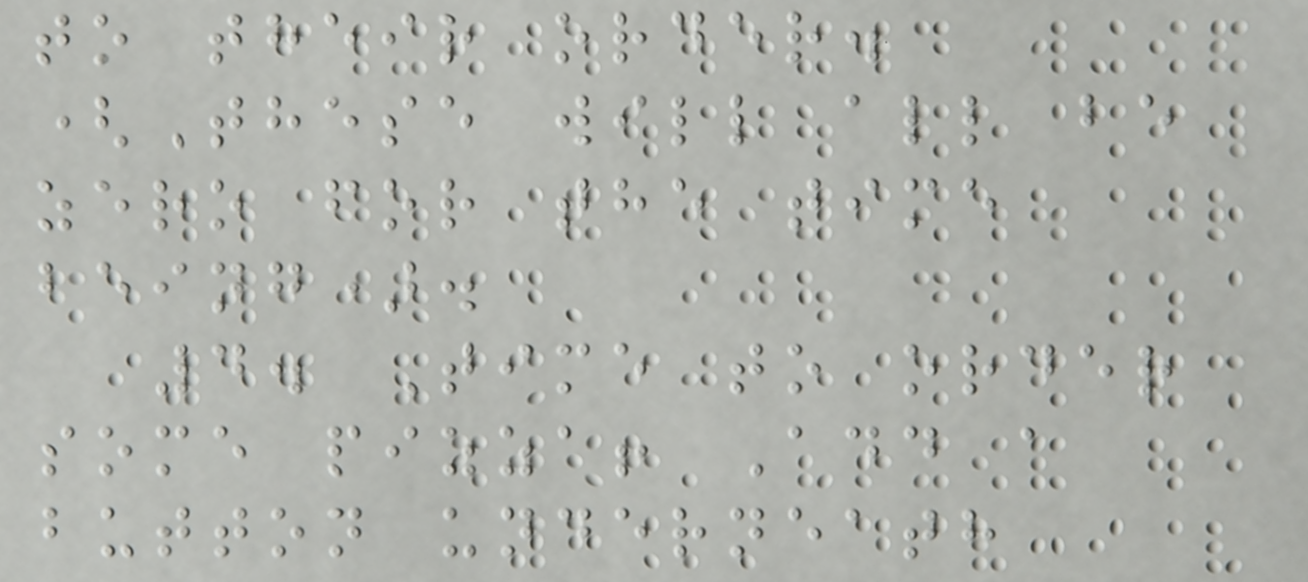to their order.
(These will all be
zero for the time
being).
4. Time to order
some pizza! Add a
button underneath
